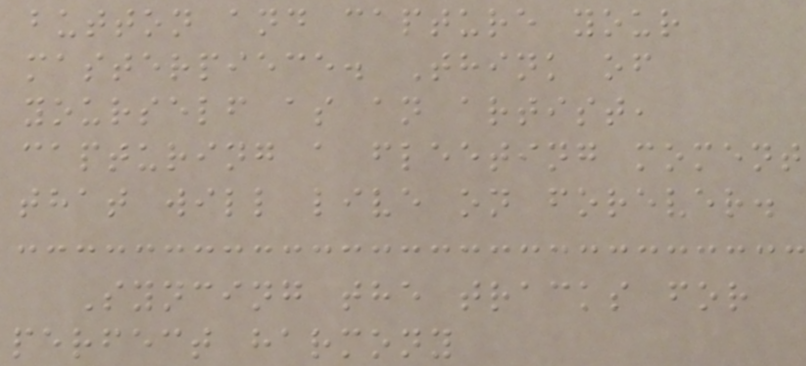button and capture your
masterpiece. Think of
yourself as an artist,
capturing a fleeting moment
that will live on forever.
Syncing the tracks for
perfect harmony
